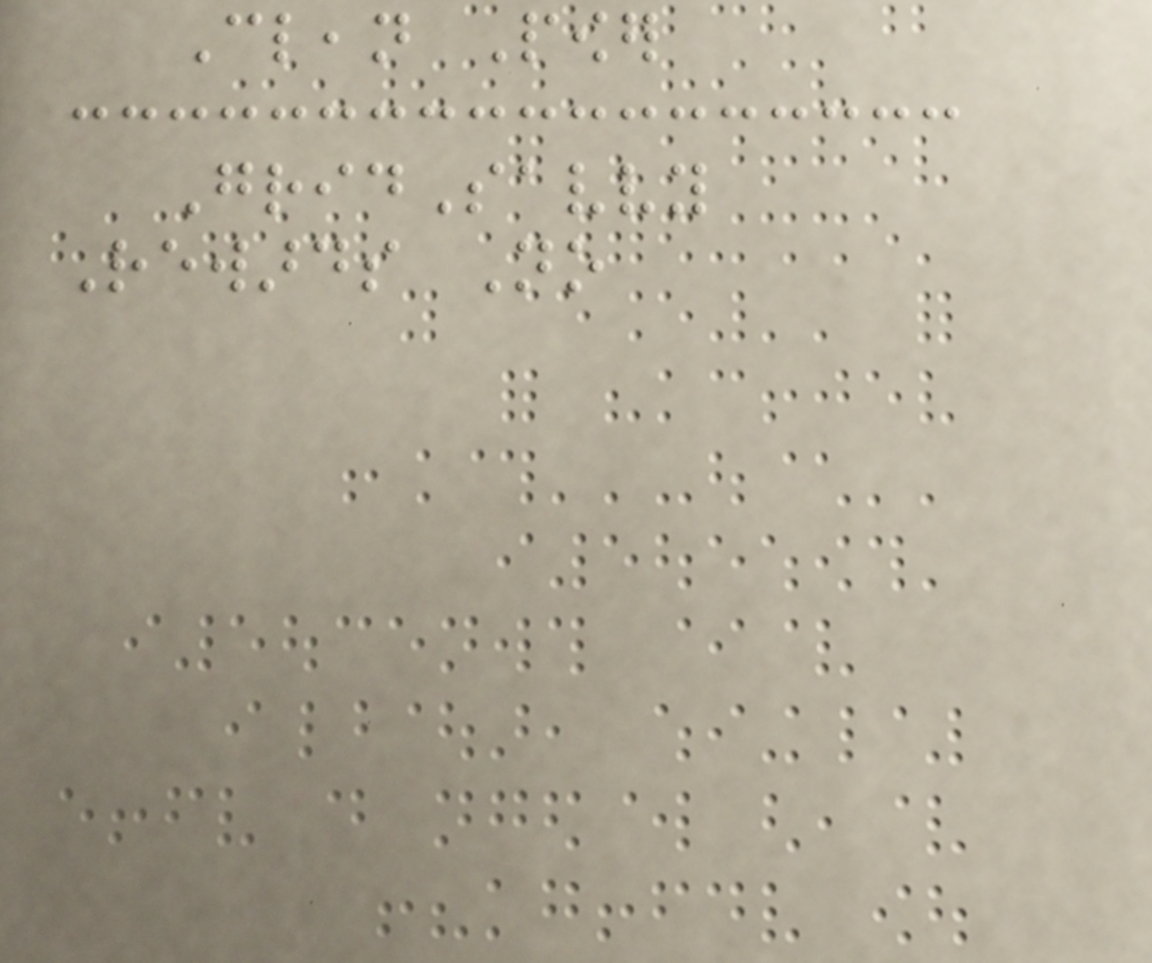Clean Power
GridSavvy
Rewards No
